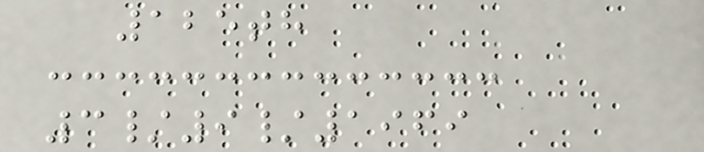125th
3/9/1969
